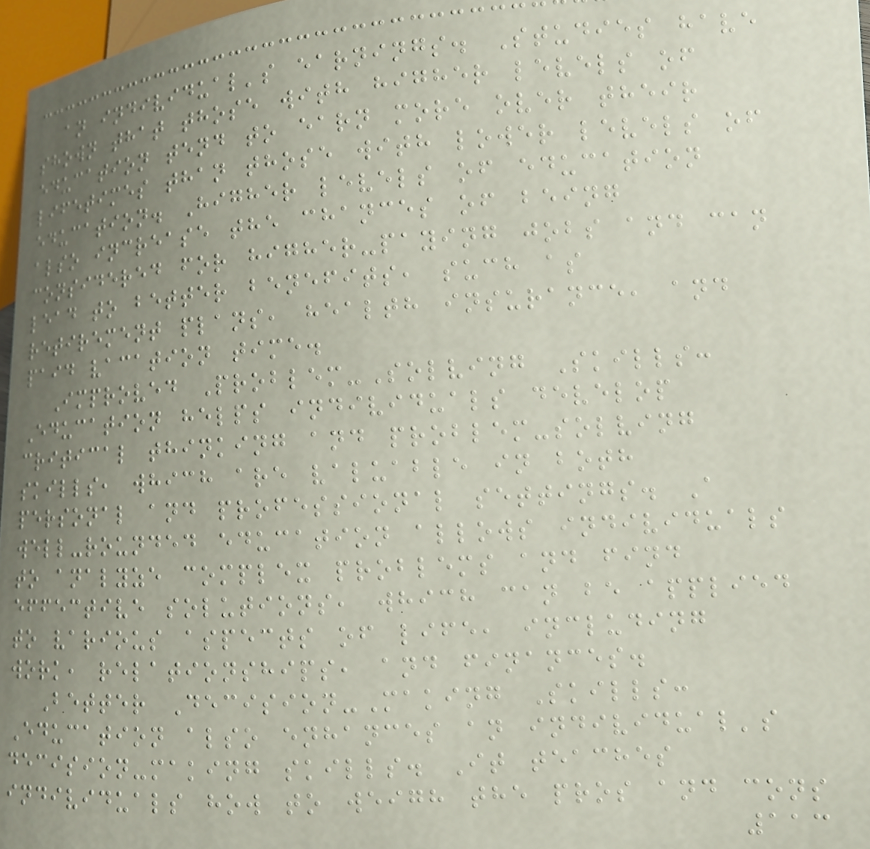an individual's earnings. Studies have
shown that those with higher levels of
education tend to earn more over their
lifetimes than those with lower levels of
education. Higher levels of education
also increase the chances of being
considered for higher-paying jobs and can
lead to better benefits, such as
retirement plans, health insurance, and
paid vacation time.
Improved Problem-Solving Skills:
Education helps individuals develop
critical thinking and problem-solving
skills, which are valuable in both
personal and professional settings. A
well-rounded education allows individuals
to analyze complex problems and find
effective solutions, which can be applied
to various aspects of life, including
work, relationships, and finances.
Better Decision-Making Skills:
Education also enhances an individual's
decision-making skills. It teaches
individuals how to weigh the pros and cons
113
